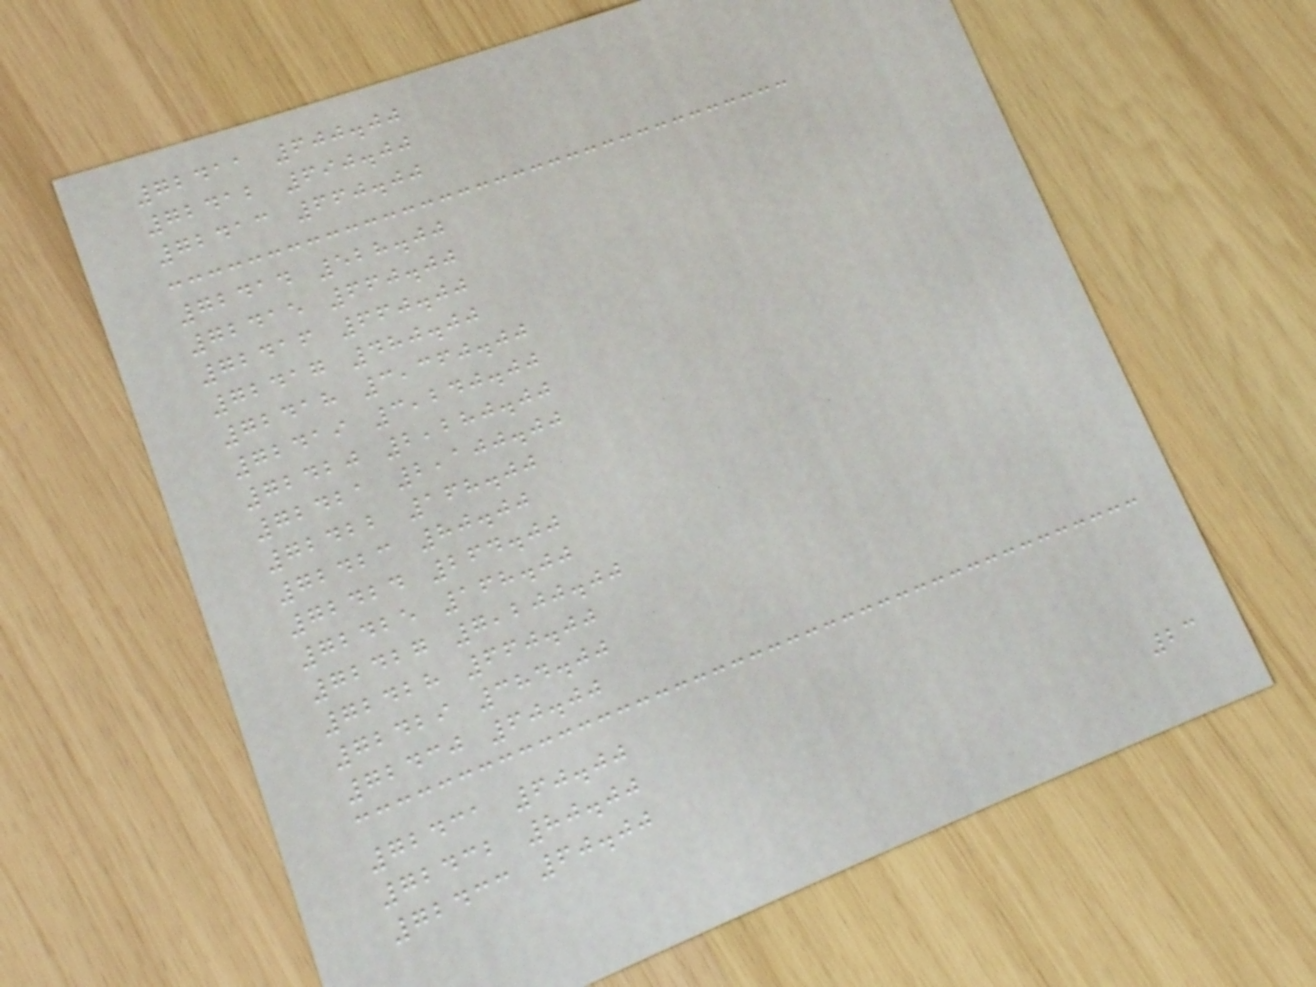72411 600.00
72412 690.00
72413 660.00
72414 528.00
72415 660.00
72416 660.00
72417 480.00
72418 3,360.00
72419 3,240.00
72420 2,280.00
72421 2,100.00
72422 168.00
72423 80.00
72424 264.00
72425 168.00
72427 7,200.00
72428 660.00
72429 384.00
72430 60.00
72431 60.00
72432 80.00
72433 60.00
23
